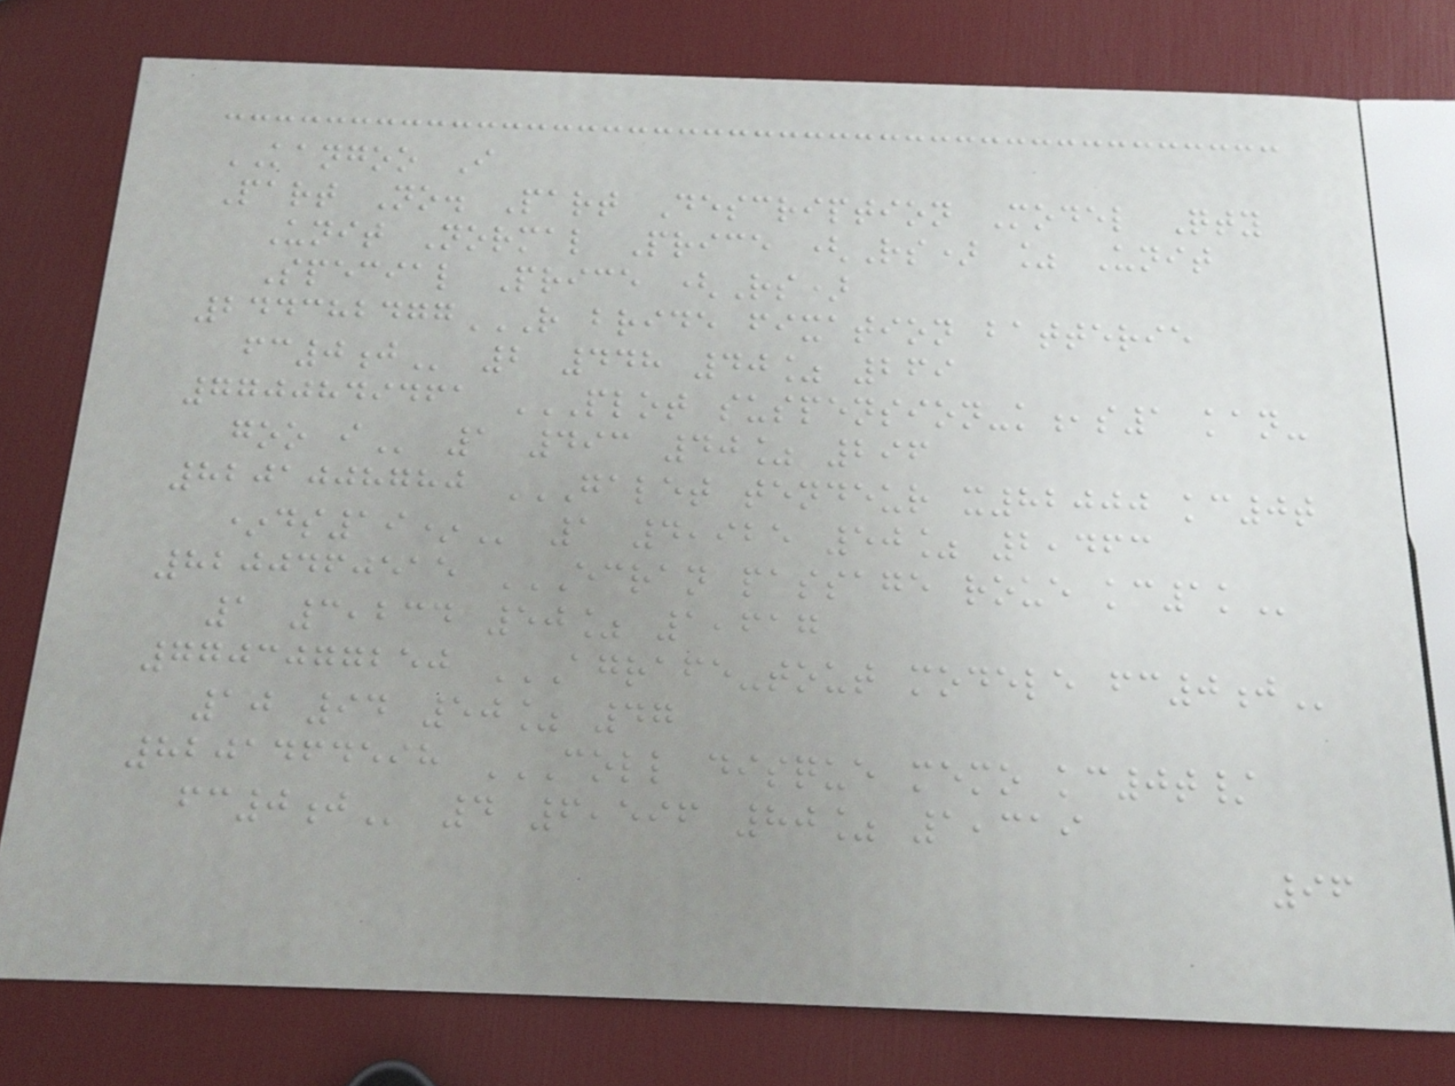KANGOO I
Part No. Part Description Model Qty
Unit Normal Price (Rs) % Unit
Special Price (Rs)
244382477R BRIDE FIXATION BATTERIE
FC0J 2 448 40% 269
7700849461 PLOT SUSPENSION-K,S1 KAN-
GOO I 1 493 40% 296
8201008780 GALET TENDEUR X82000 KC0T
*DS19* 1 4,925 50% 2,463
8200460515 ECRAN PASSAGE ROUE KC1K
1 3,234 50% 1,617
7703077250 AGRAFE-TOUT MODELE FC0J
10 94 50% 47
8201464598 COLL DISQUE MEMO KC0T/
FC0J 4 6,596 80% 1,319
96
